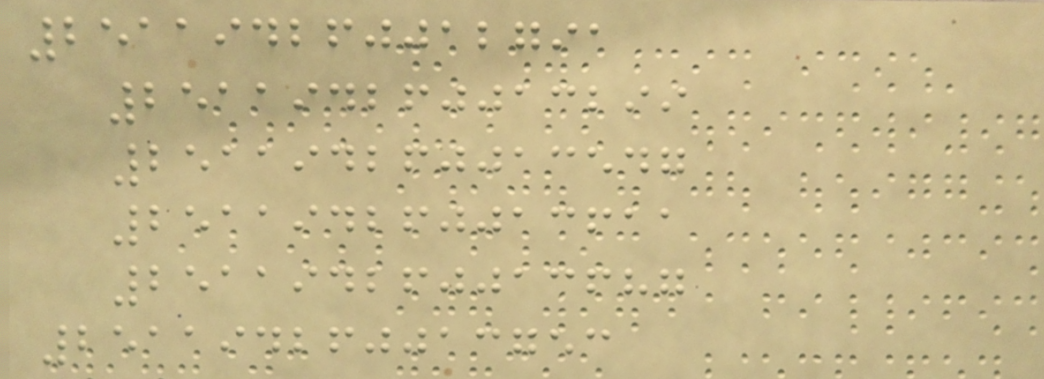251194260012791
251194260013299
251194260013547
251194260013611
251194260013687
251194260013753
